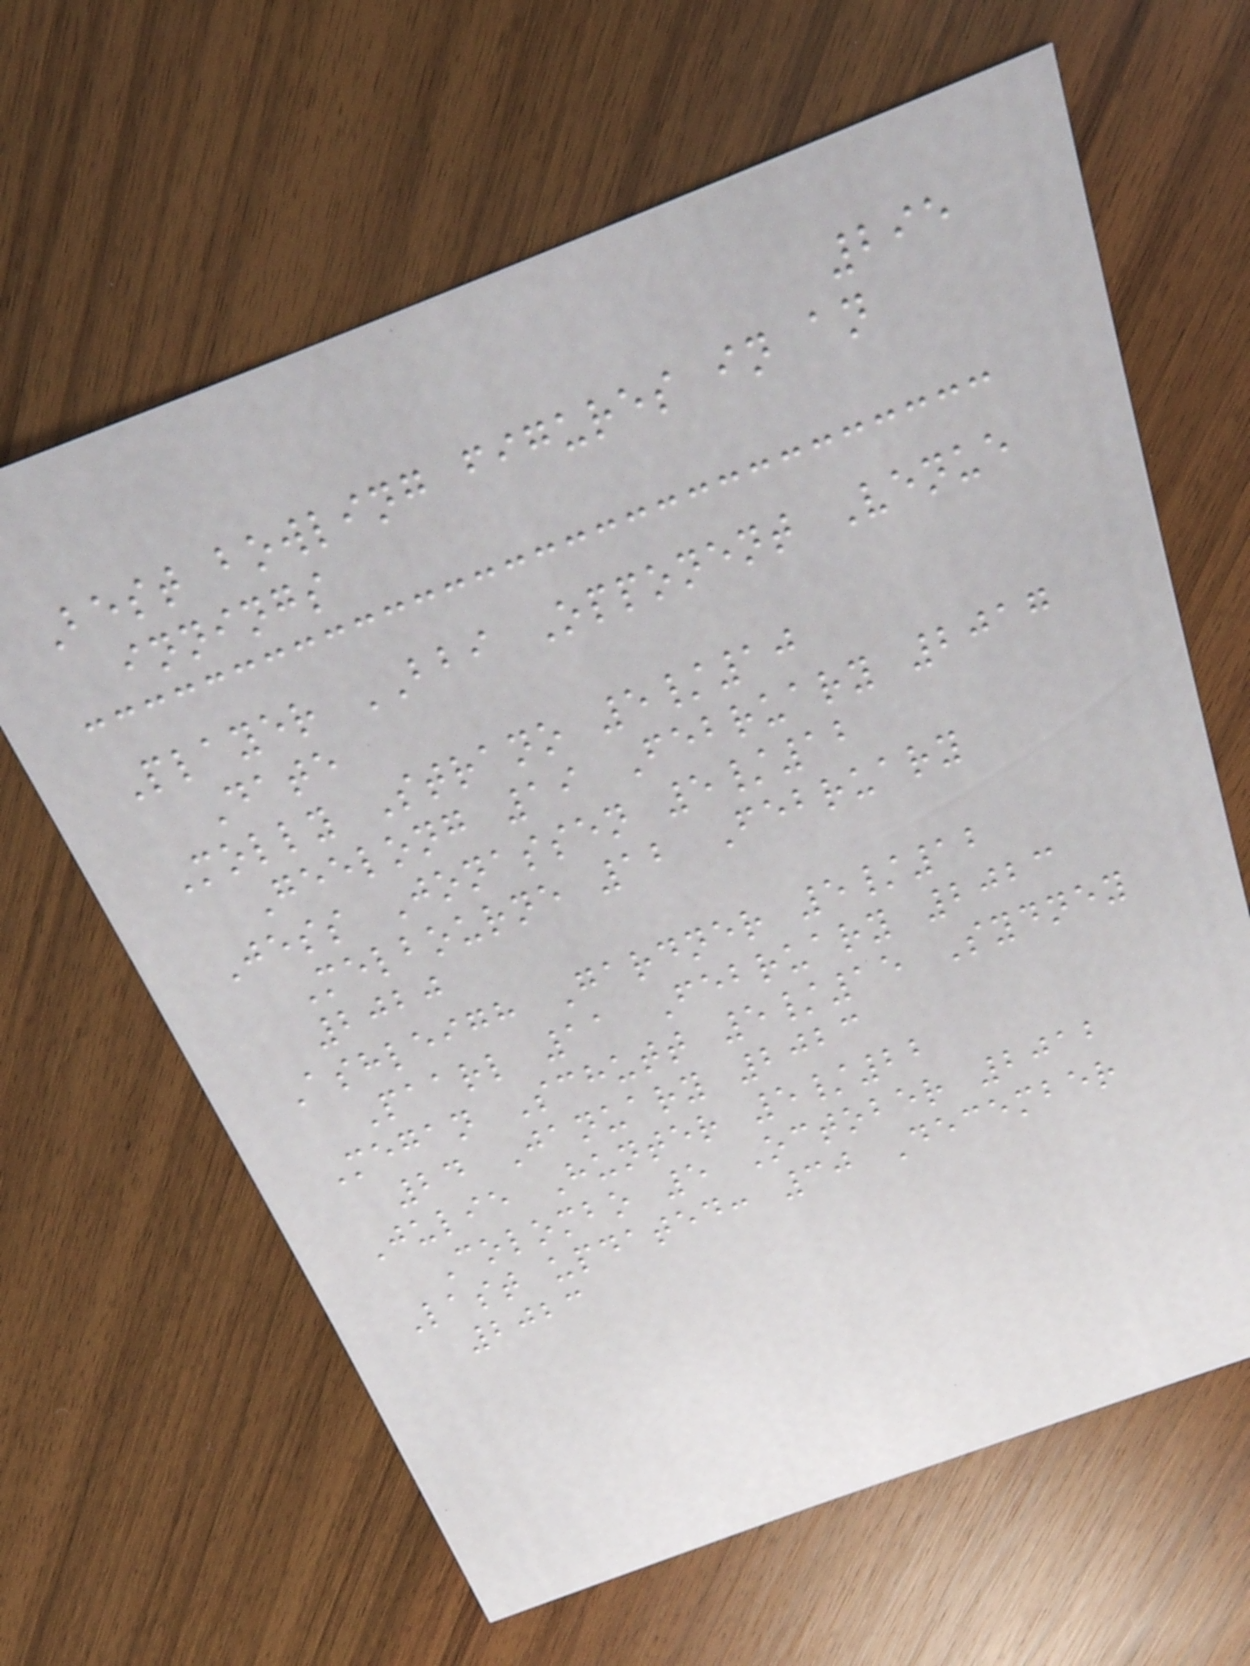295
Best bowling figures in an
innings
Player BBI Opponent Venue
Date
Molly Strano 5/10
Geelong 19 February 2017
Jess Jonassen 5/12
Melbourne 12 February
2020
Ashleigh Gardner 5/12
Paarl 11 February 2023
Megan Schutt 5/15 Sydney
24 January 2023
Julie Hunter 5/22
Colombo 5 October 2012
Last updated: 30 December
2023
